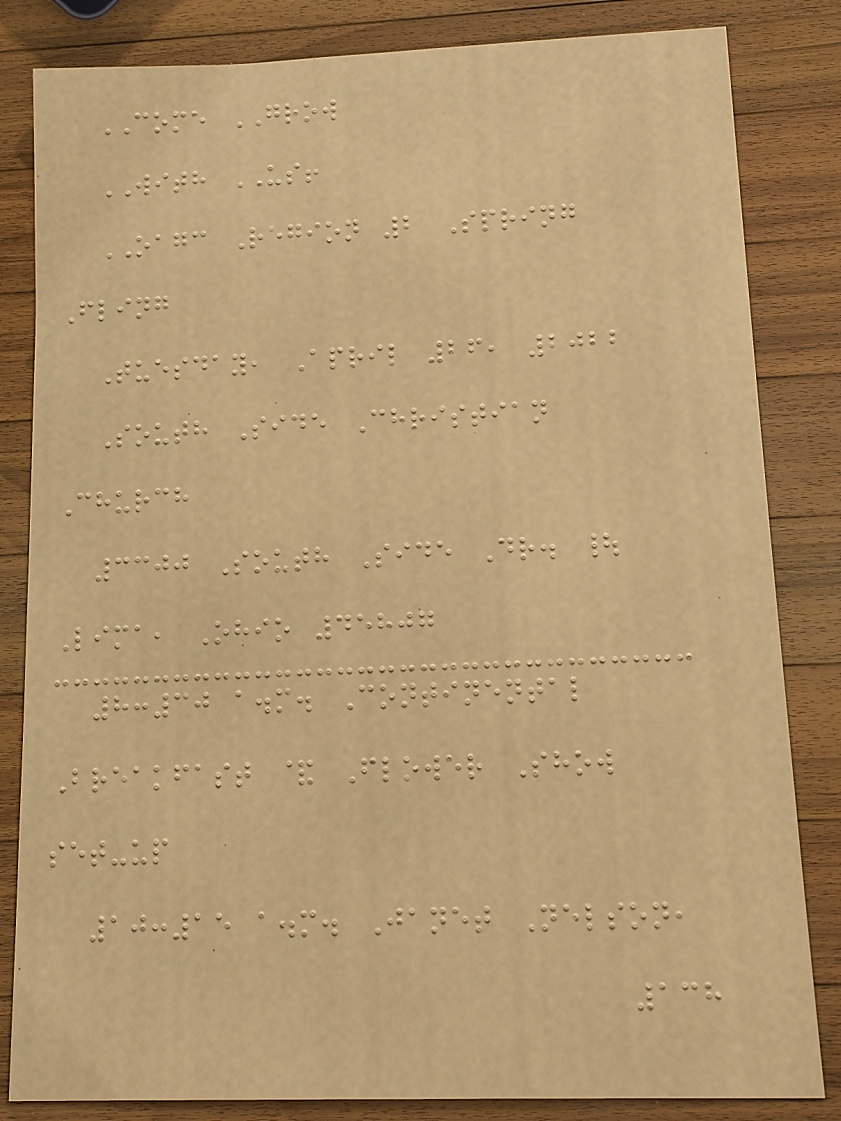COME GROW
WITH US!
OAGC Region 2 Spring
Fling
Tuesday, April 26, 2022
South Side Christian
Church
3300 South Side Dr. |
Lima, Ohio 45807
8:30 a.m. Continental
Breakfast & Flower Show
set-up
10:15 a.m. Janet Nelson,
138
